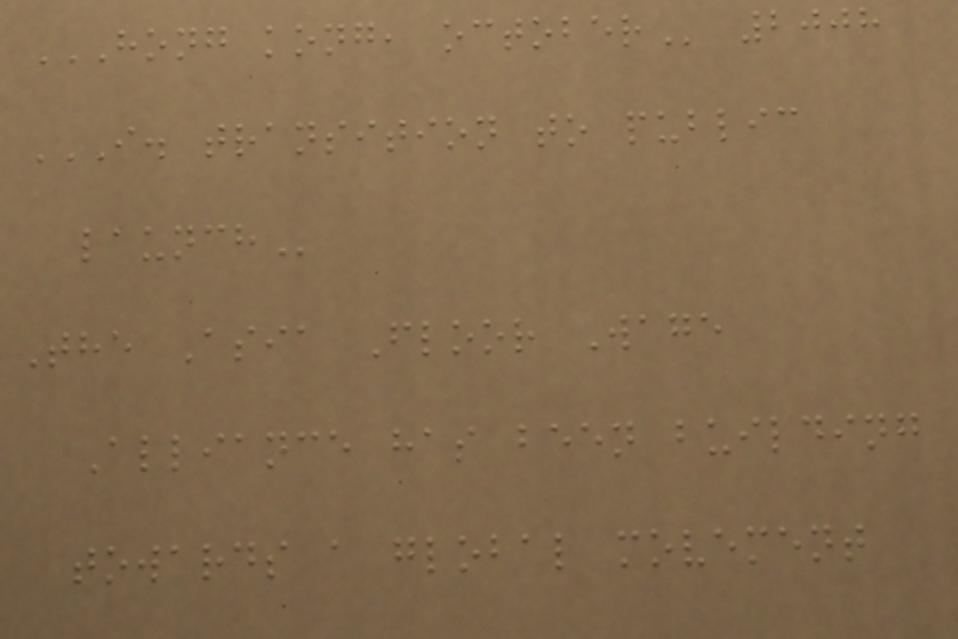HONG KONG, OCTOBER 2008
I. TRANSITION TO PUBLIC
LAUNCH
The Asia Floor Wage
Alliance has been building
towards a global movement
